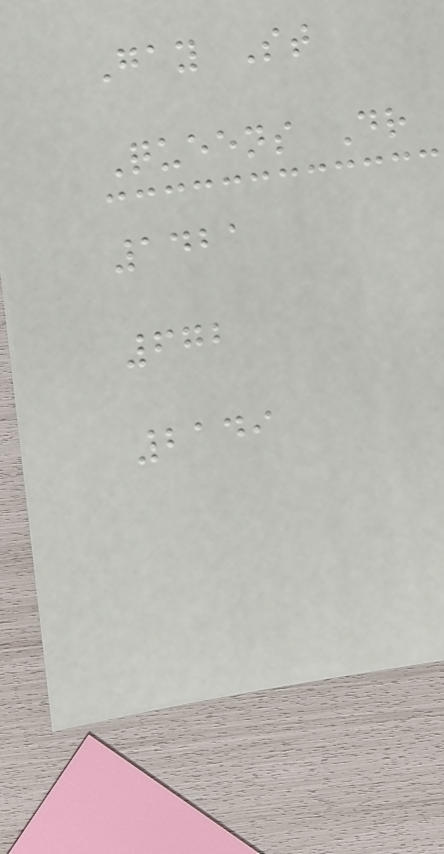Gay St
Queens Dr
1421
672
2149
